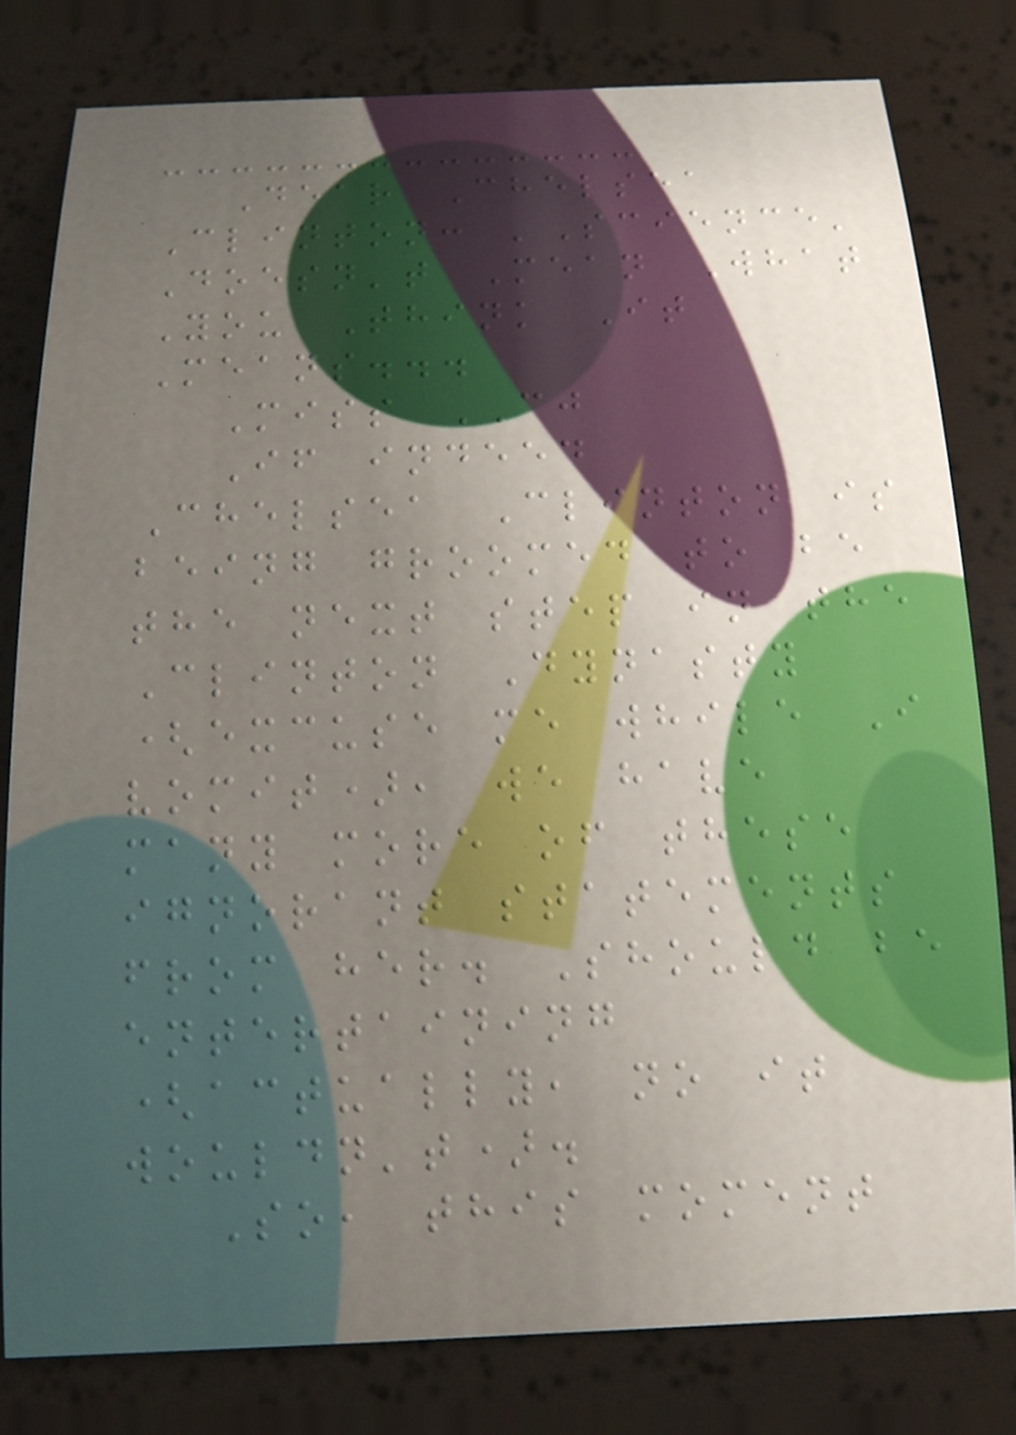Dear Chelsea
Clinton: 'Science'
Doesn't Mean What
You Think It
Means...
Miss CJ
If indeed
Chelsea Clinton is
being groomed to be
the next step in the
Clinton Dynasty
(excuse me while I
vomit), we have
many more of these
ignorant statements
from her. Should be
entertaining
(actually, no it
wouldn't).
So, this moment
